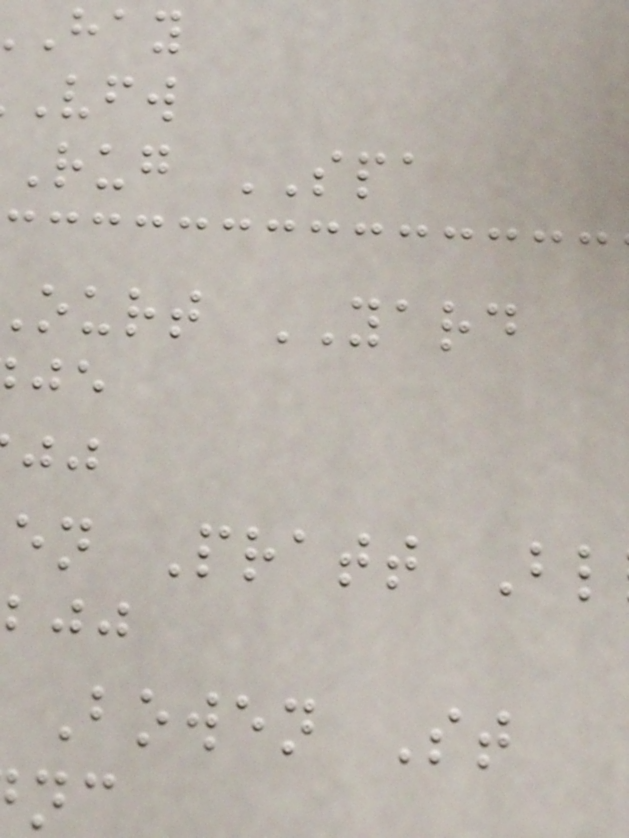rug SPA
ourt YARD
en Pratt Bl
Bowen St
